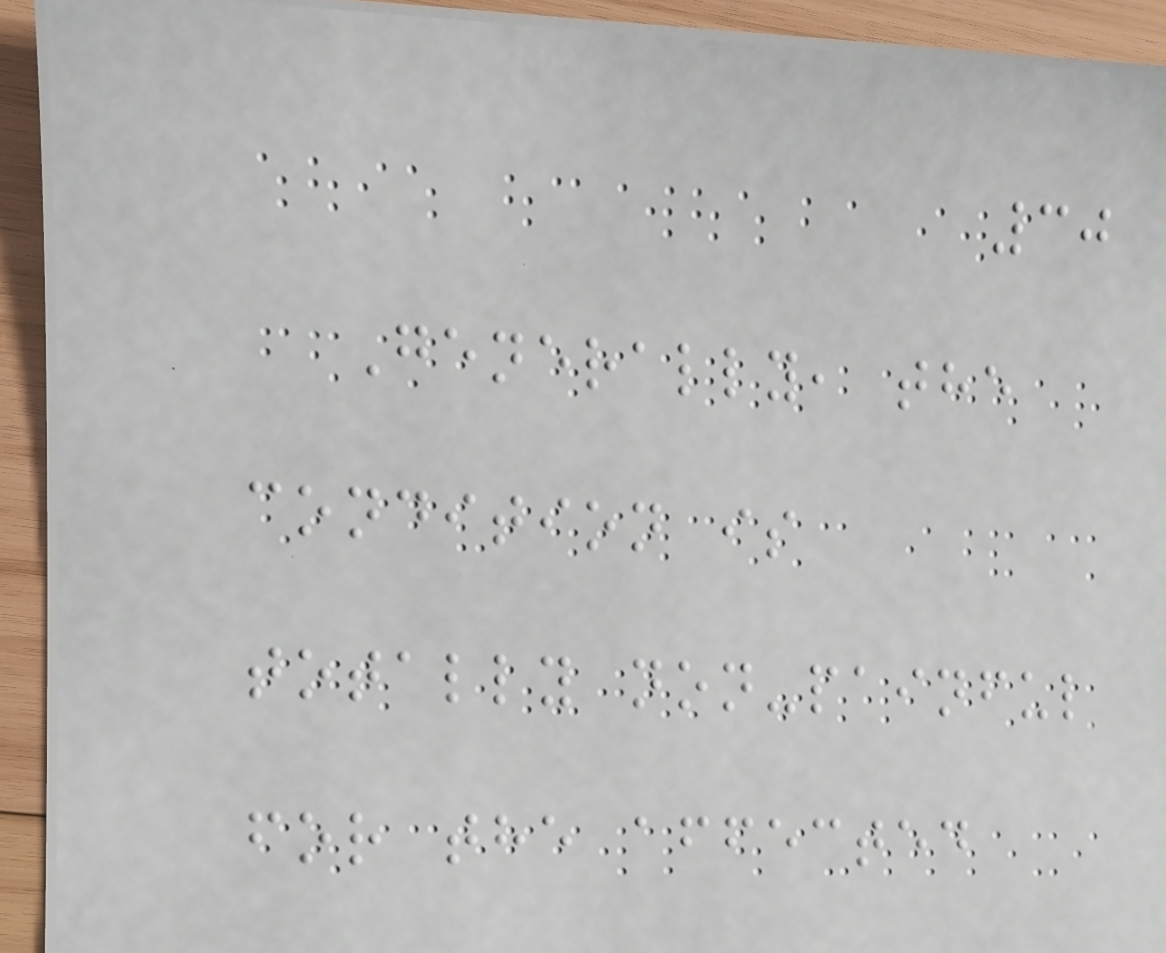30
Generally, the
condition is
totally non-painful
for the affected
